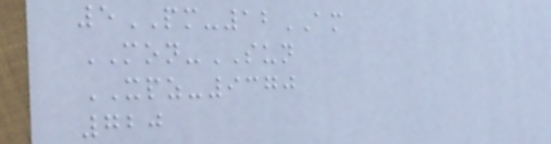5PM-12AM
MON-SUN
XPZ-9370
720
